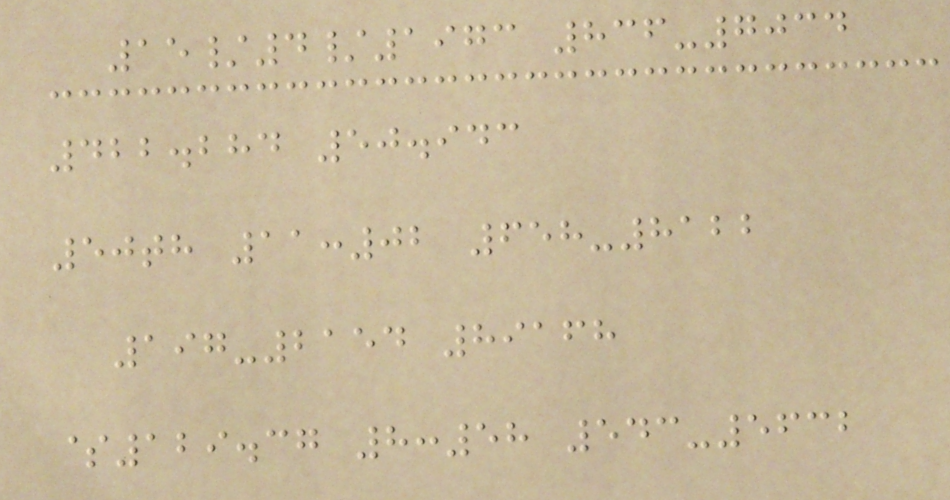15/4/1973 836-7034
422.284 50.943
50th 11:02 658-8122
197-2154 89168
$129.37 8:58 543-5632
